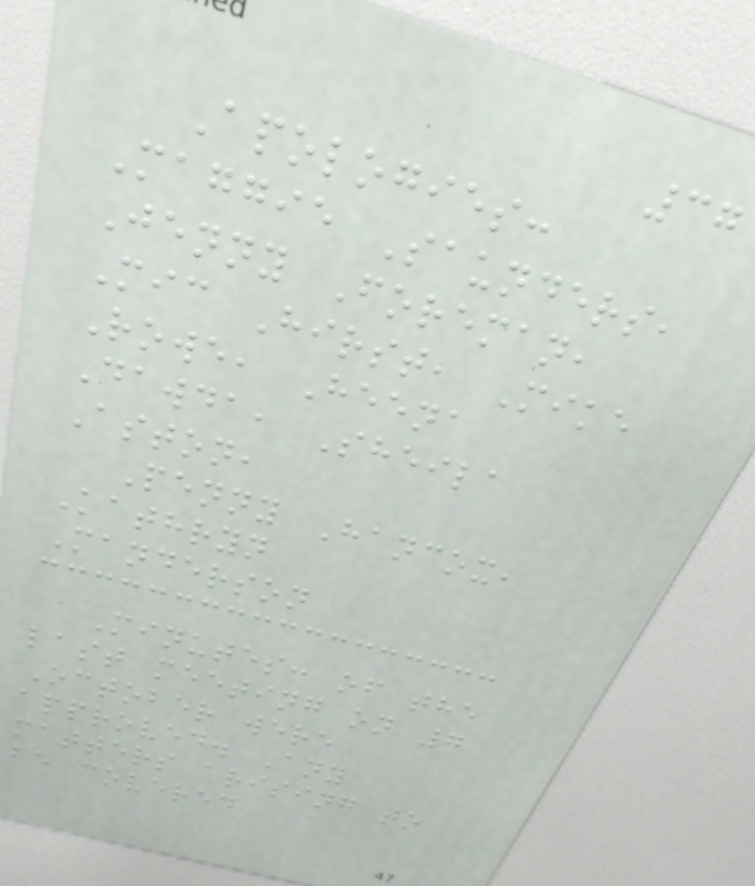37
Apologies:
Maggie Saunders,
Jenny Foreman,
Mic Hirst, Mike
Rowe, Heena
Dawda, Sheila
Aston,
Penny Hancox,
Kathryn
Manderson
Minutes: of the
last meeting on 7
October were
approved. Any
matters arising to
be covered
